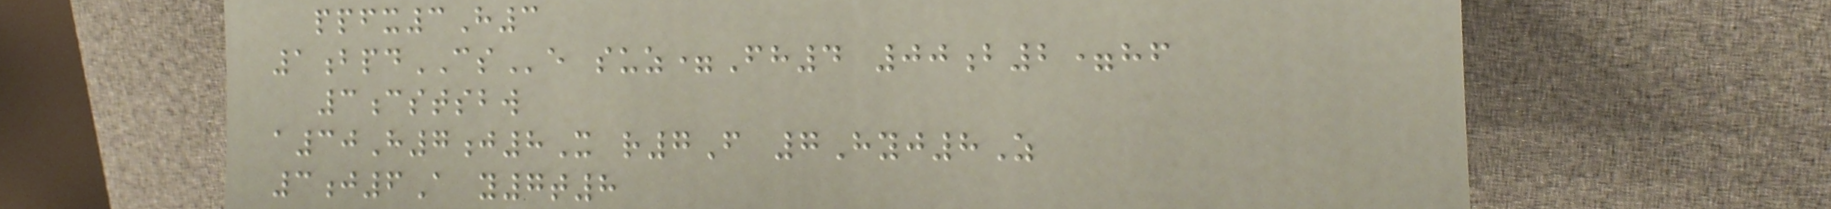ppfx3H3
1bpdCSe suz=Fh4 00b2=hf
3cstsbw
a30H7j8X r7F 7Hyj8Z
3j6A y7t8
